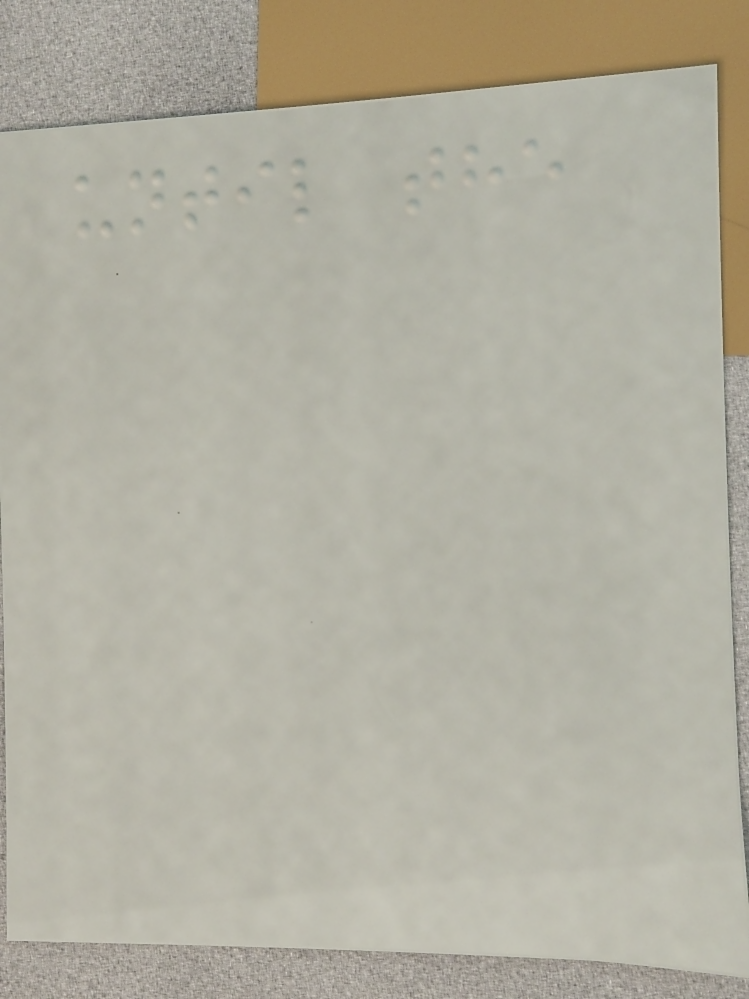until the
